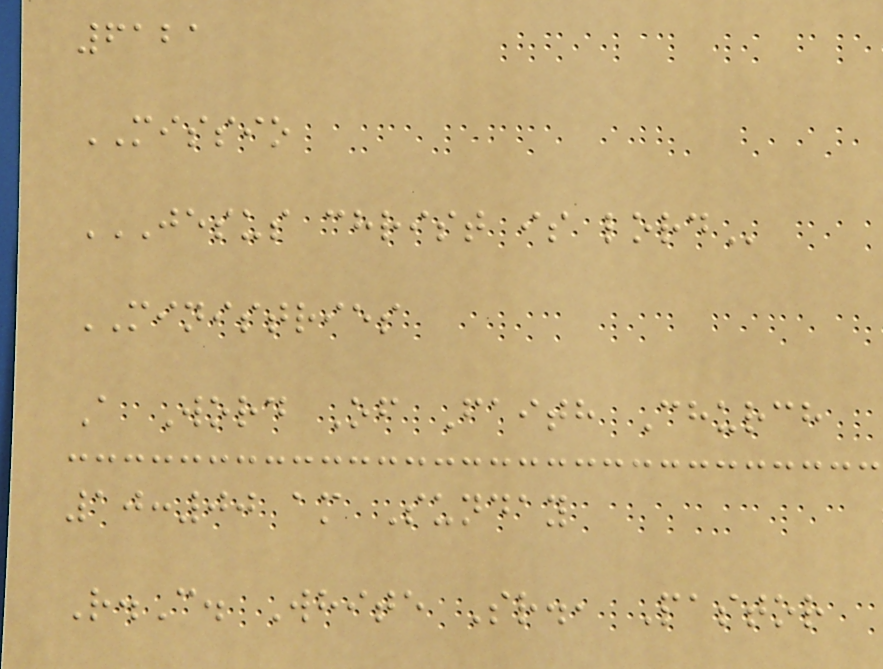6121
MISSIO
JESUS CHRIST IS LORD
MINISTRIES
A Word Of Faith Church
10:00 am Sunday
R.C. White Sr., Pastor
